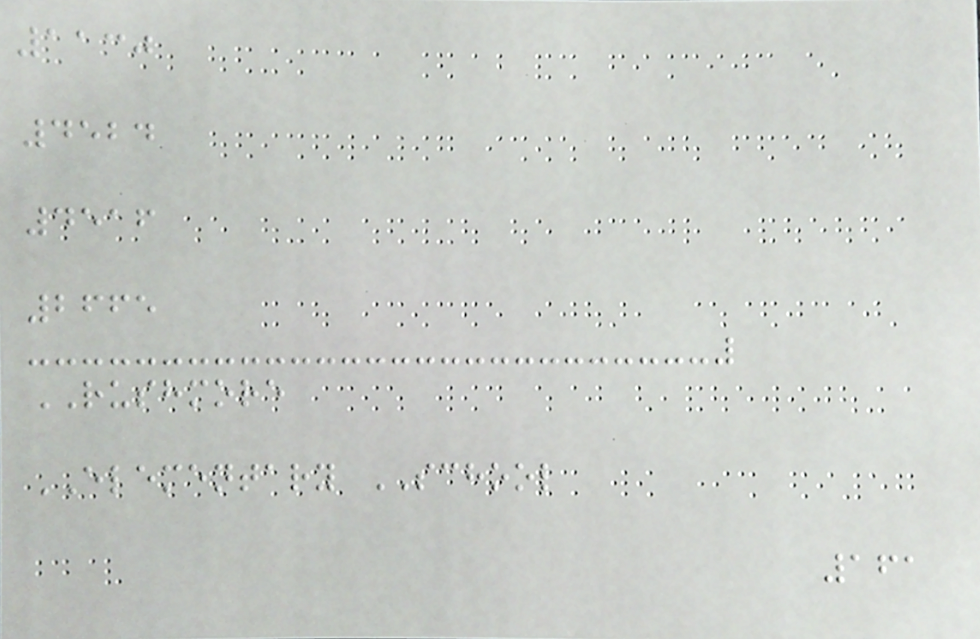1130
4524
4516
2665
RUSHMORE
ELEMENTARY SCHOOL
161
